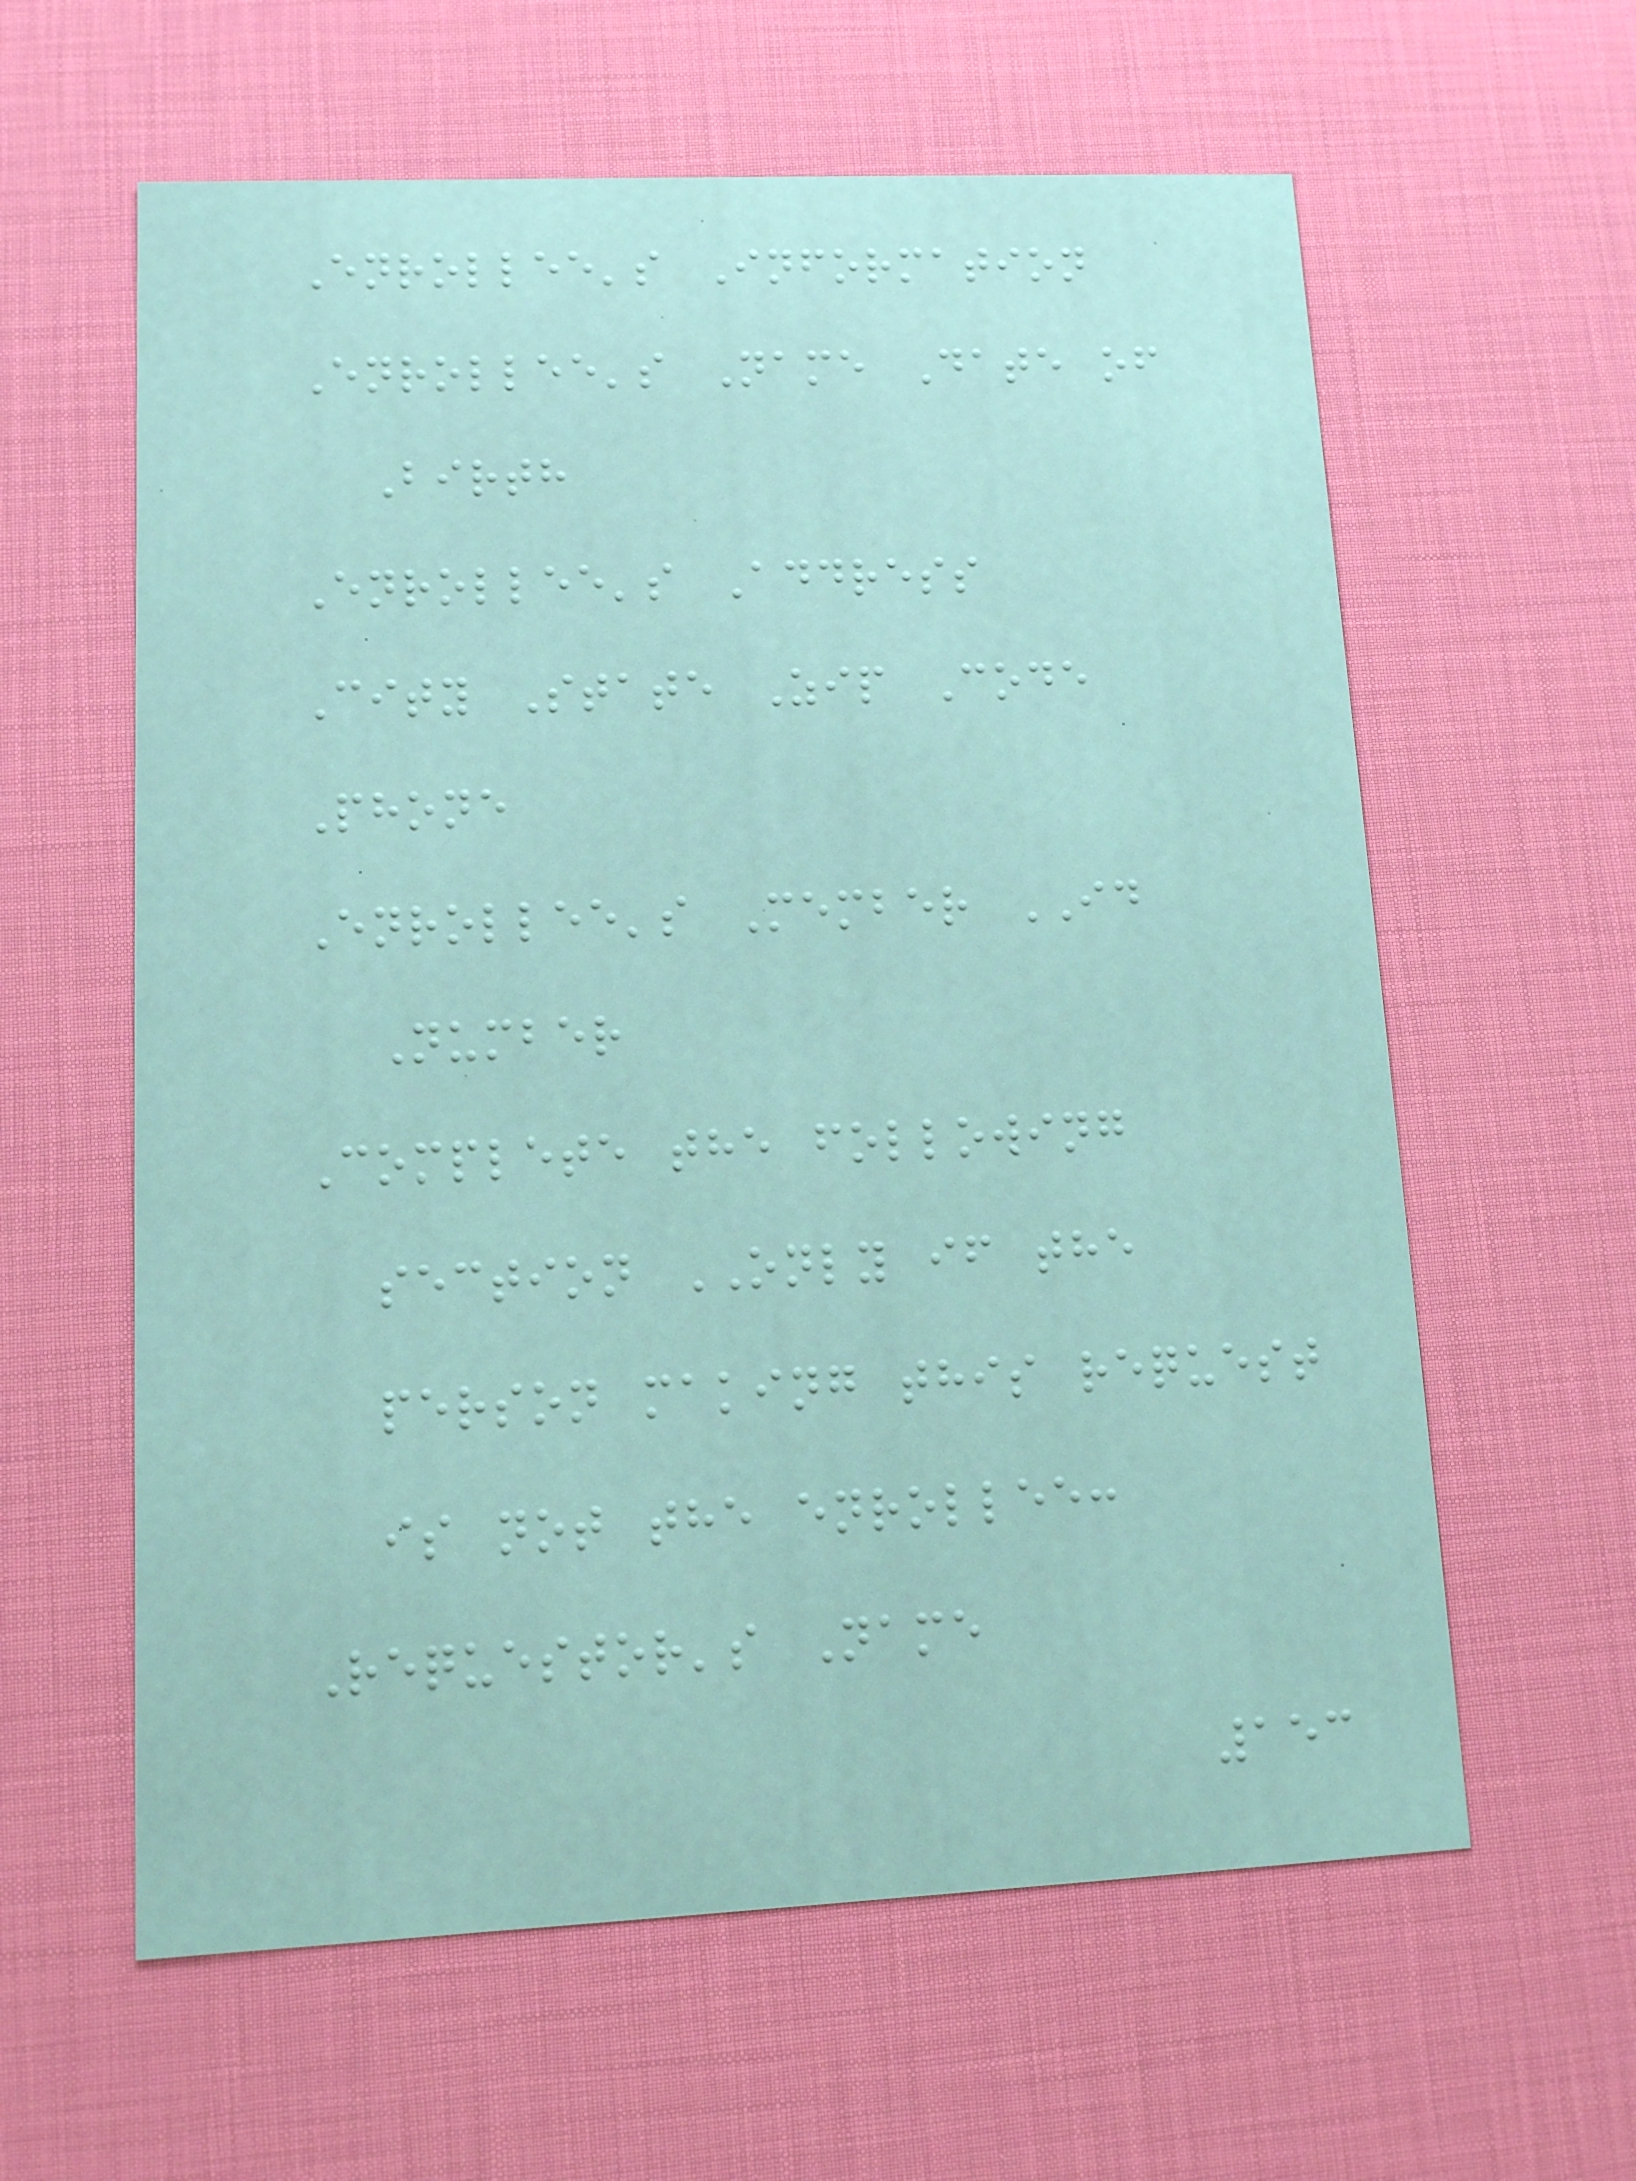Enrollee's Information
Enrollee's Name Date of
Birth
Enrollee's Address
City State Zip Code
Phone
Enrollee's Member ID
Number
Complete the following
section ONLY if the
person making this request
is not the enrollee:
Requestor's Name
153
